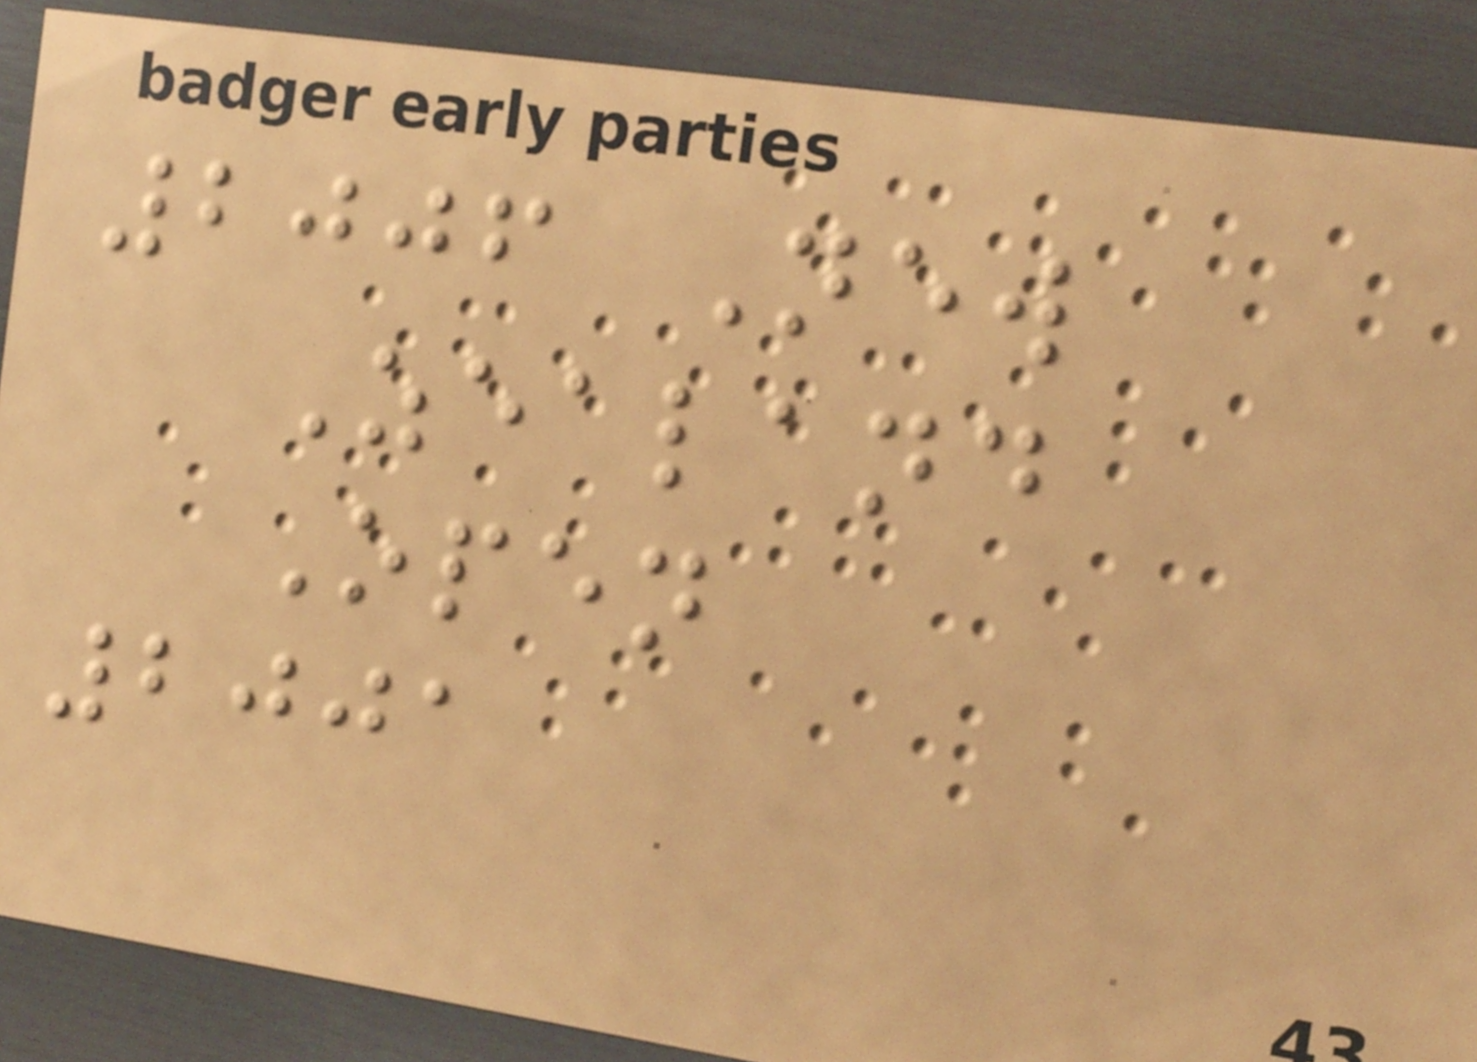2006 New
Zealand
Open
2001
